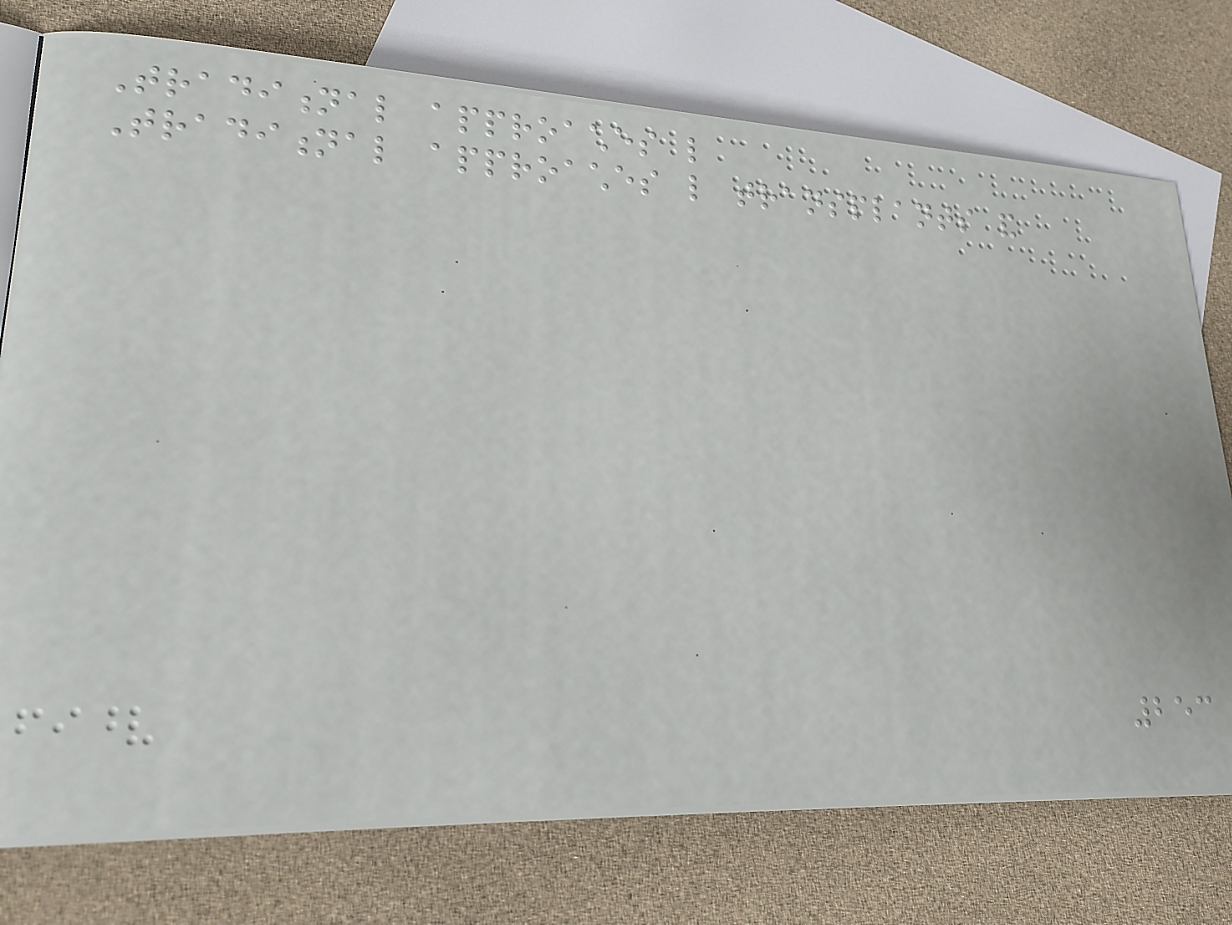Traditional approaches like
Traditional approaches like transplants and
253
